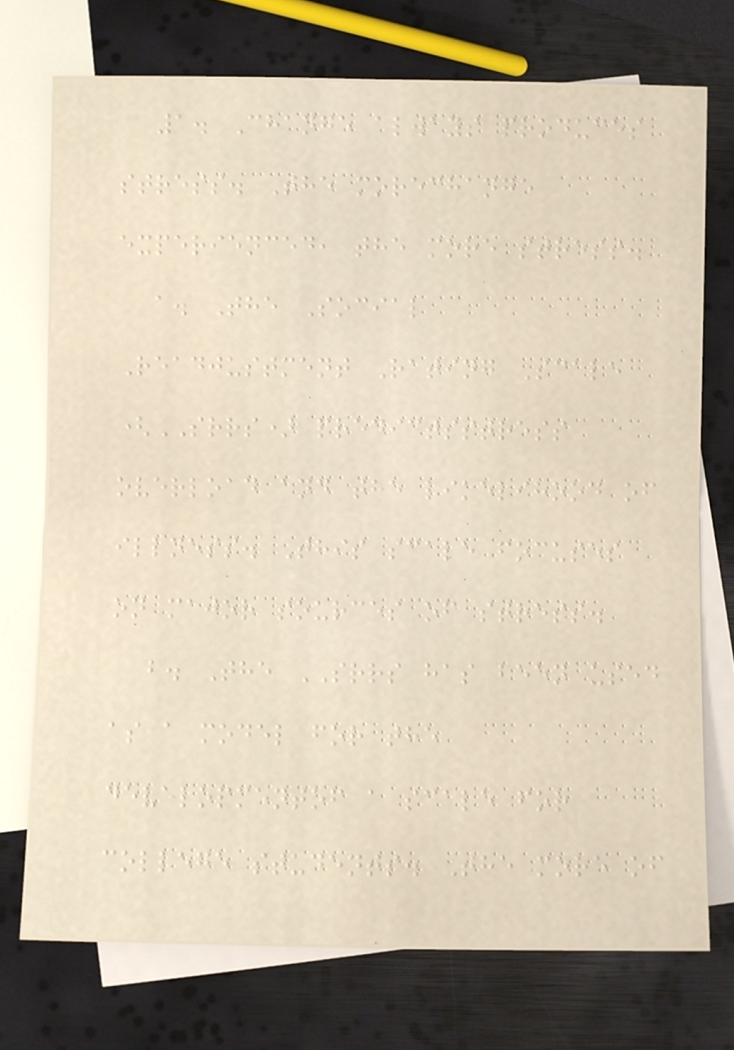1. Change always produces
stress. The morechange
experienced, the more stress.
a. The Social
Readjustment Rating Scale
(SRRS) predictsstress
overload and the likelihood of
illness. This scale focuses
on major sources of stress.
b. The SRRS has been used
as a model for the
developmentof a scale for
college students. The more of
